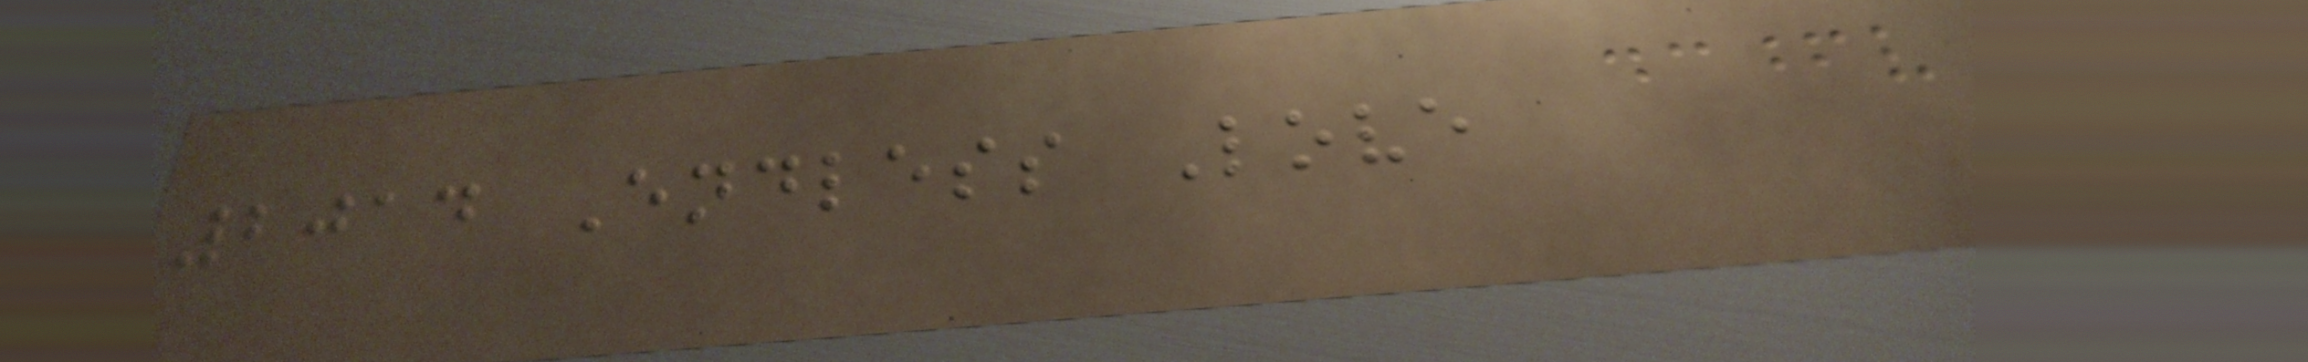2014 Endless Love
